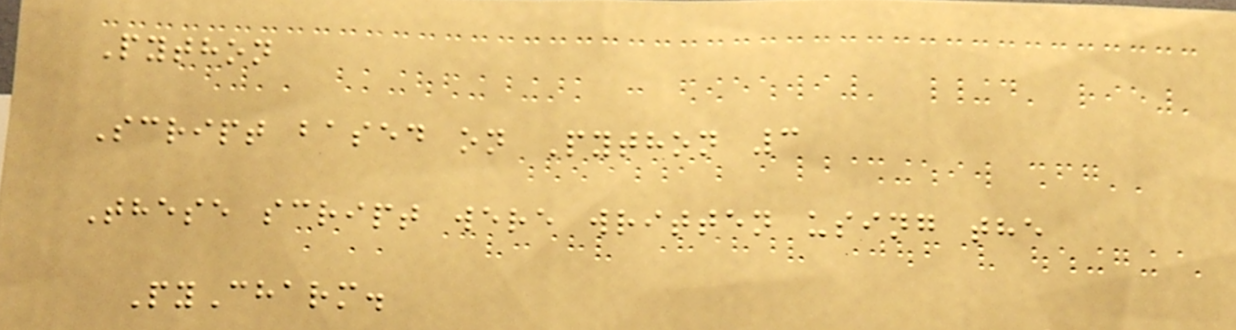Python
Script based on Python 3
These script were written using the
PyCharm.
